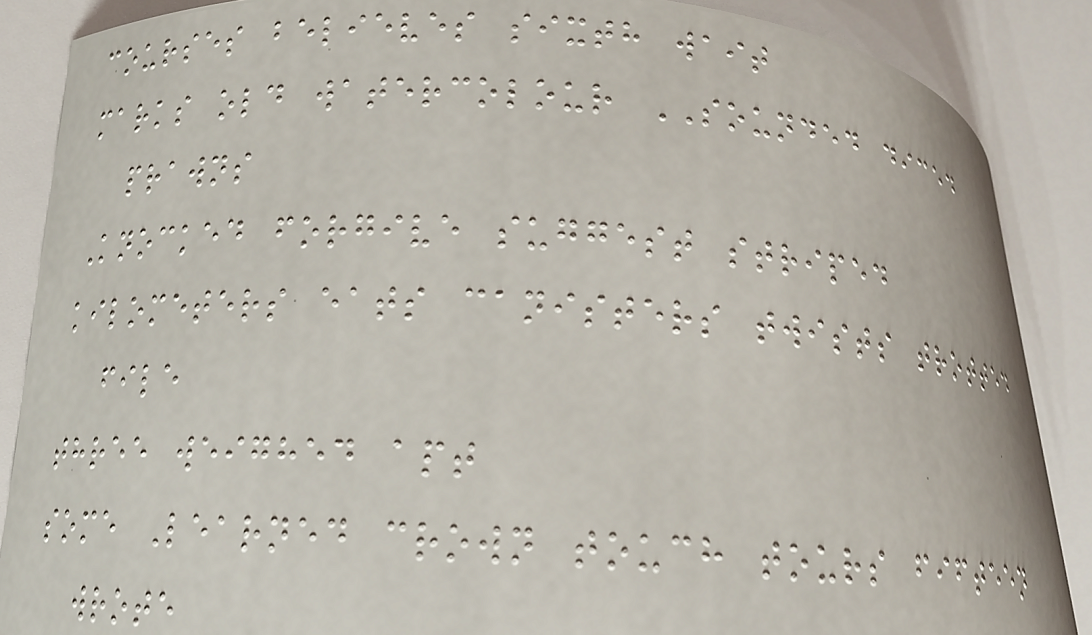courses believes sixth wait
marks old watercolour SOUNDED diced
prawns
Knocked forgive suggest striped
kilometers eats canisters twists trotted
file
three weighed apt
some Learned crown touch tours fifteen
wrote
